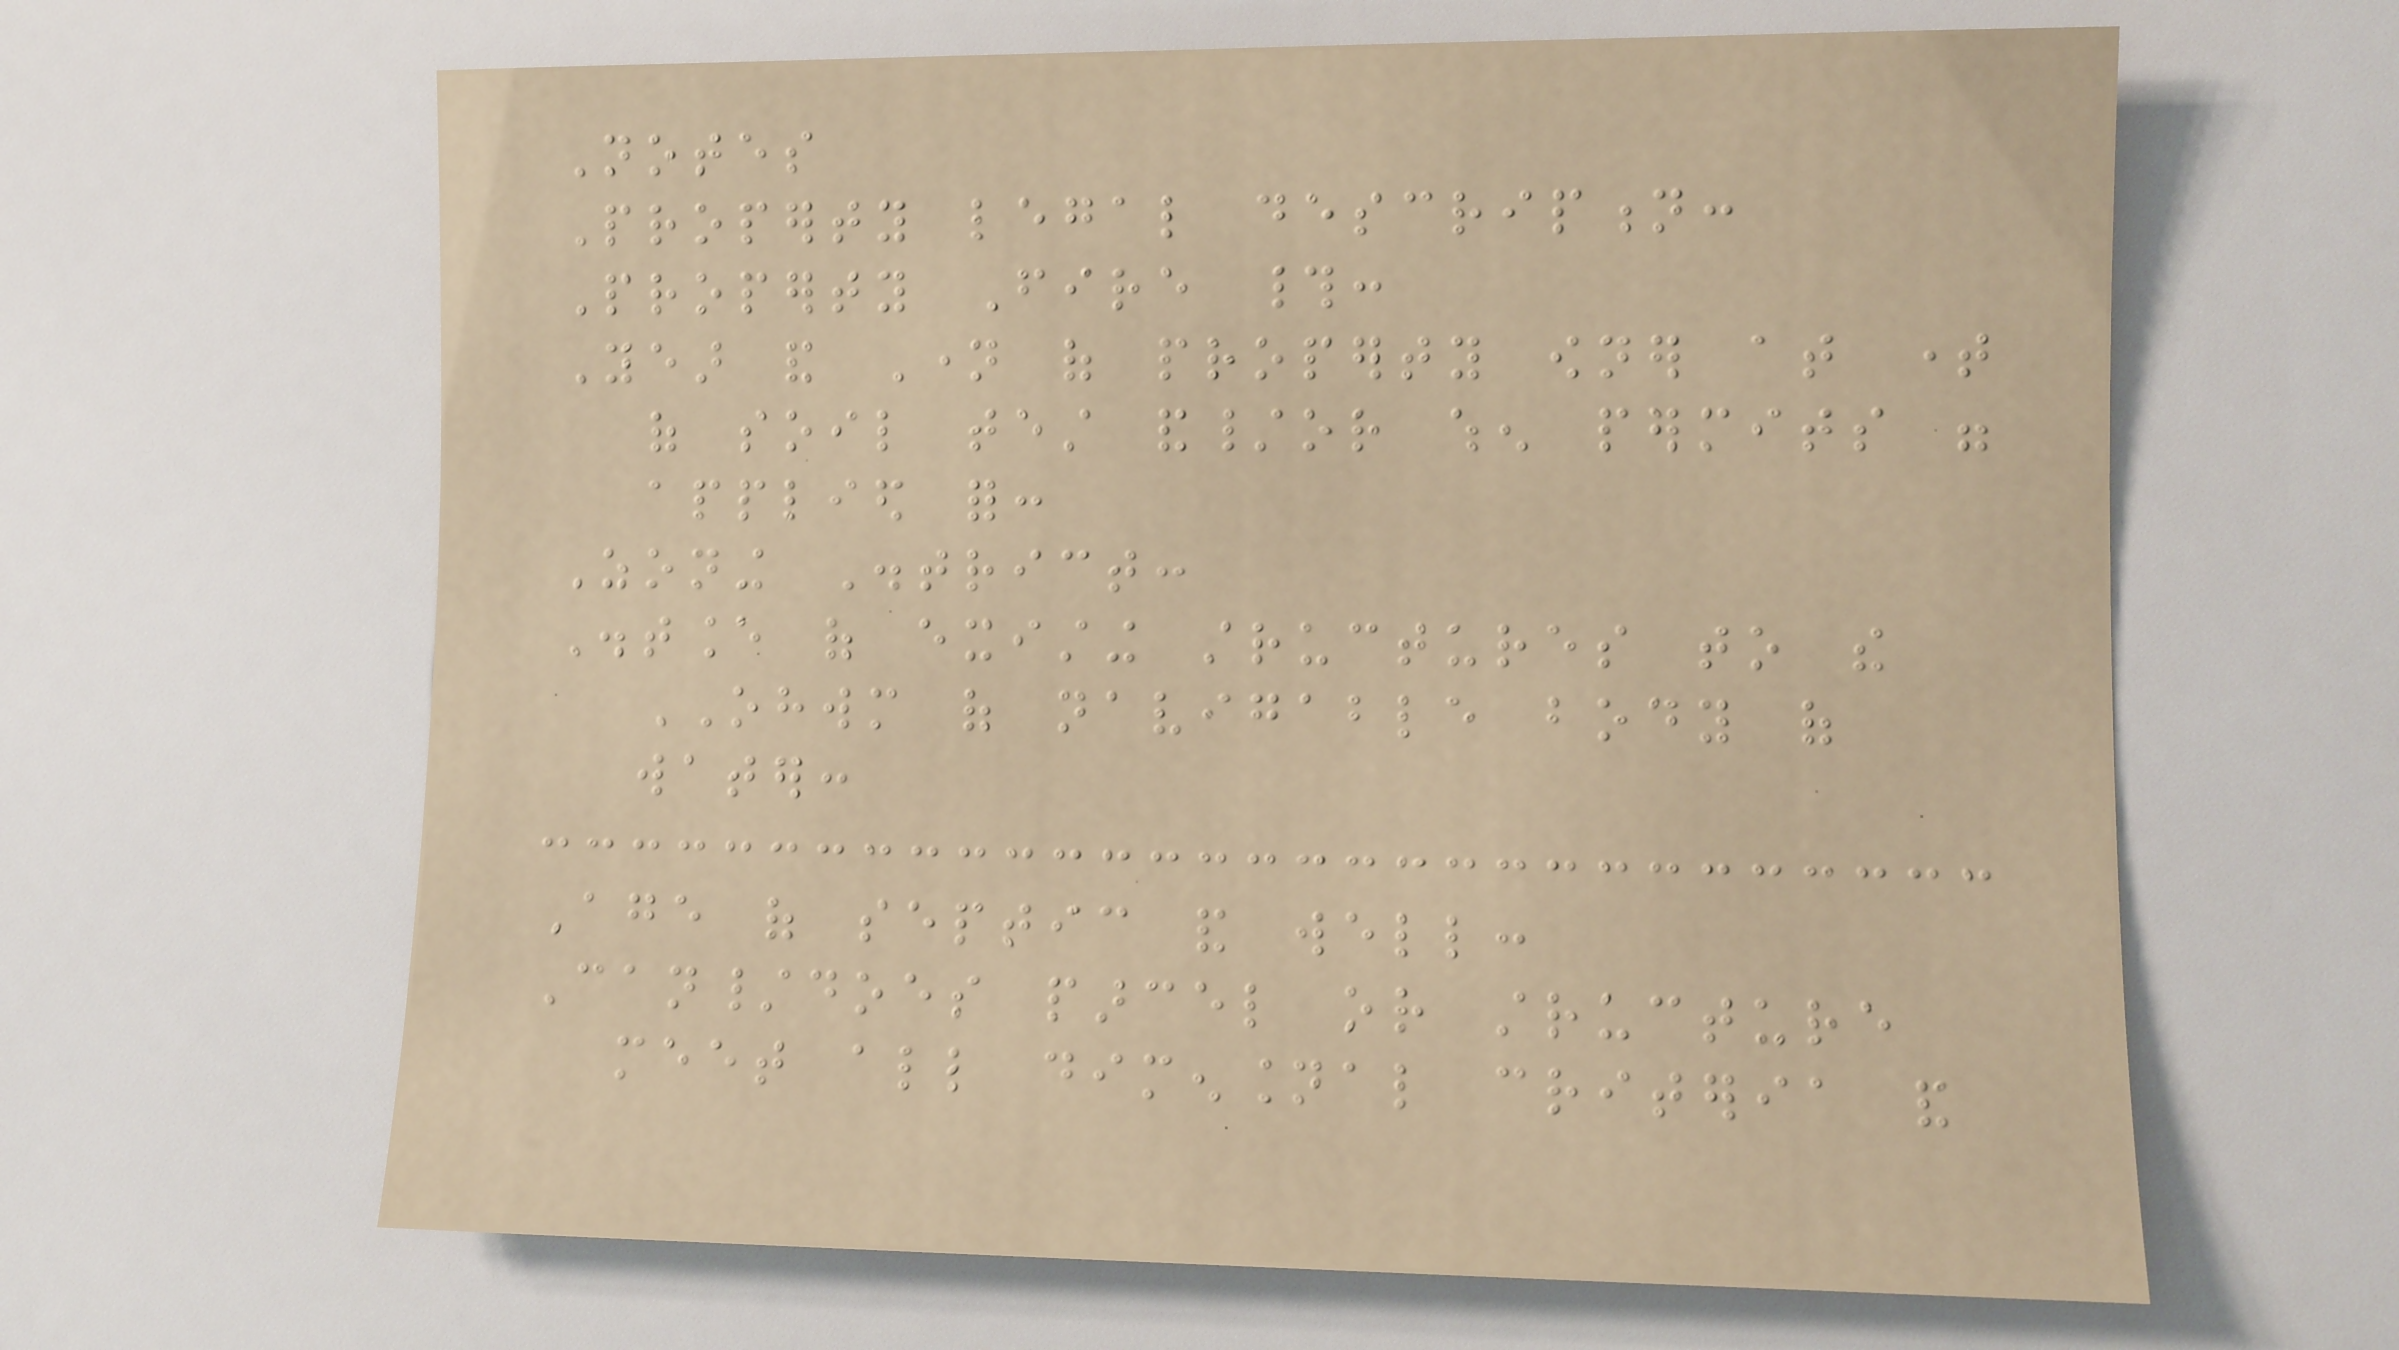Notes
Property legal description:
Property Fire #:
Year and Name of property owner at time
of soil test and/or when permits were
applied for:
Zoning District:
Distance of existing structures to the
OHWM of navigable body of
water:
Age of septic and well:
Can/does parcel or structure
meet all dimensional criteria and
